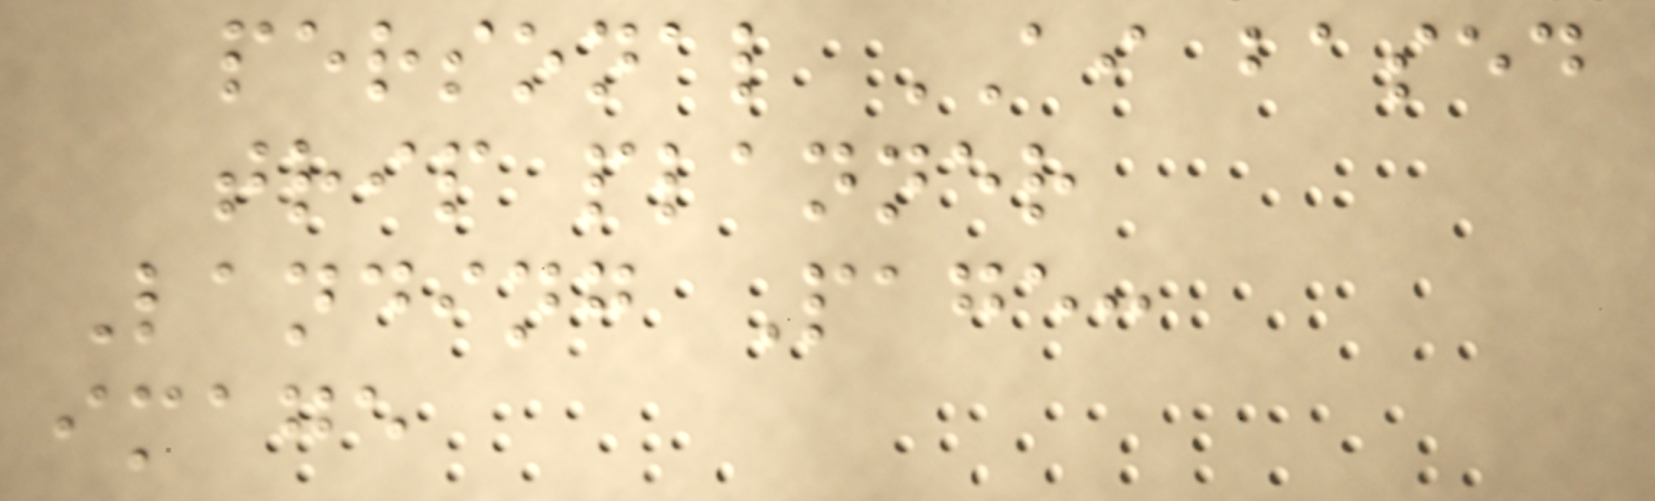personal AI based
trip planner
Landing Page:
image
